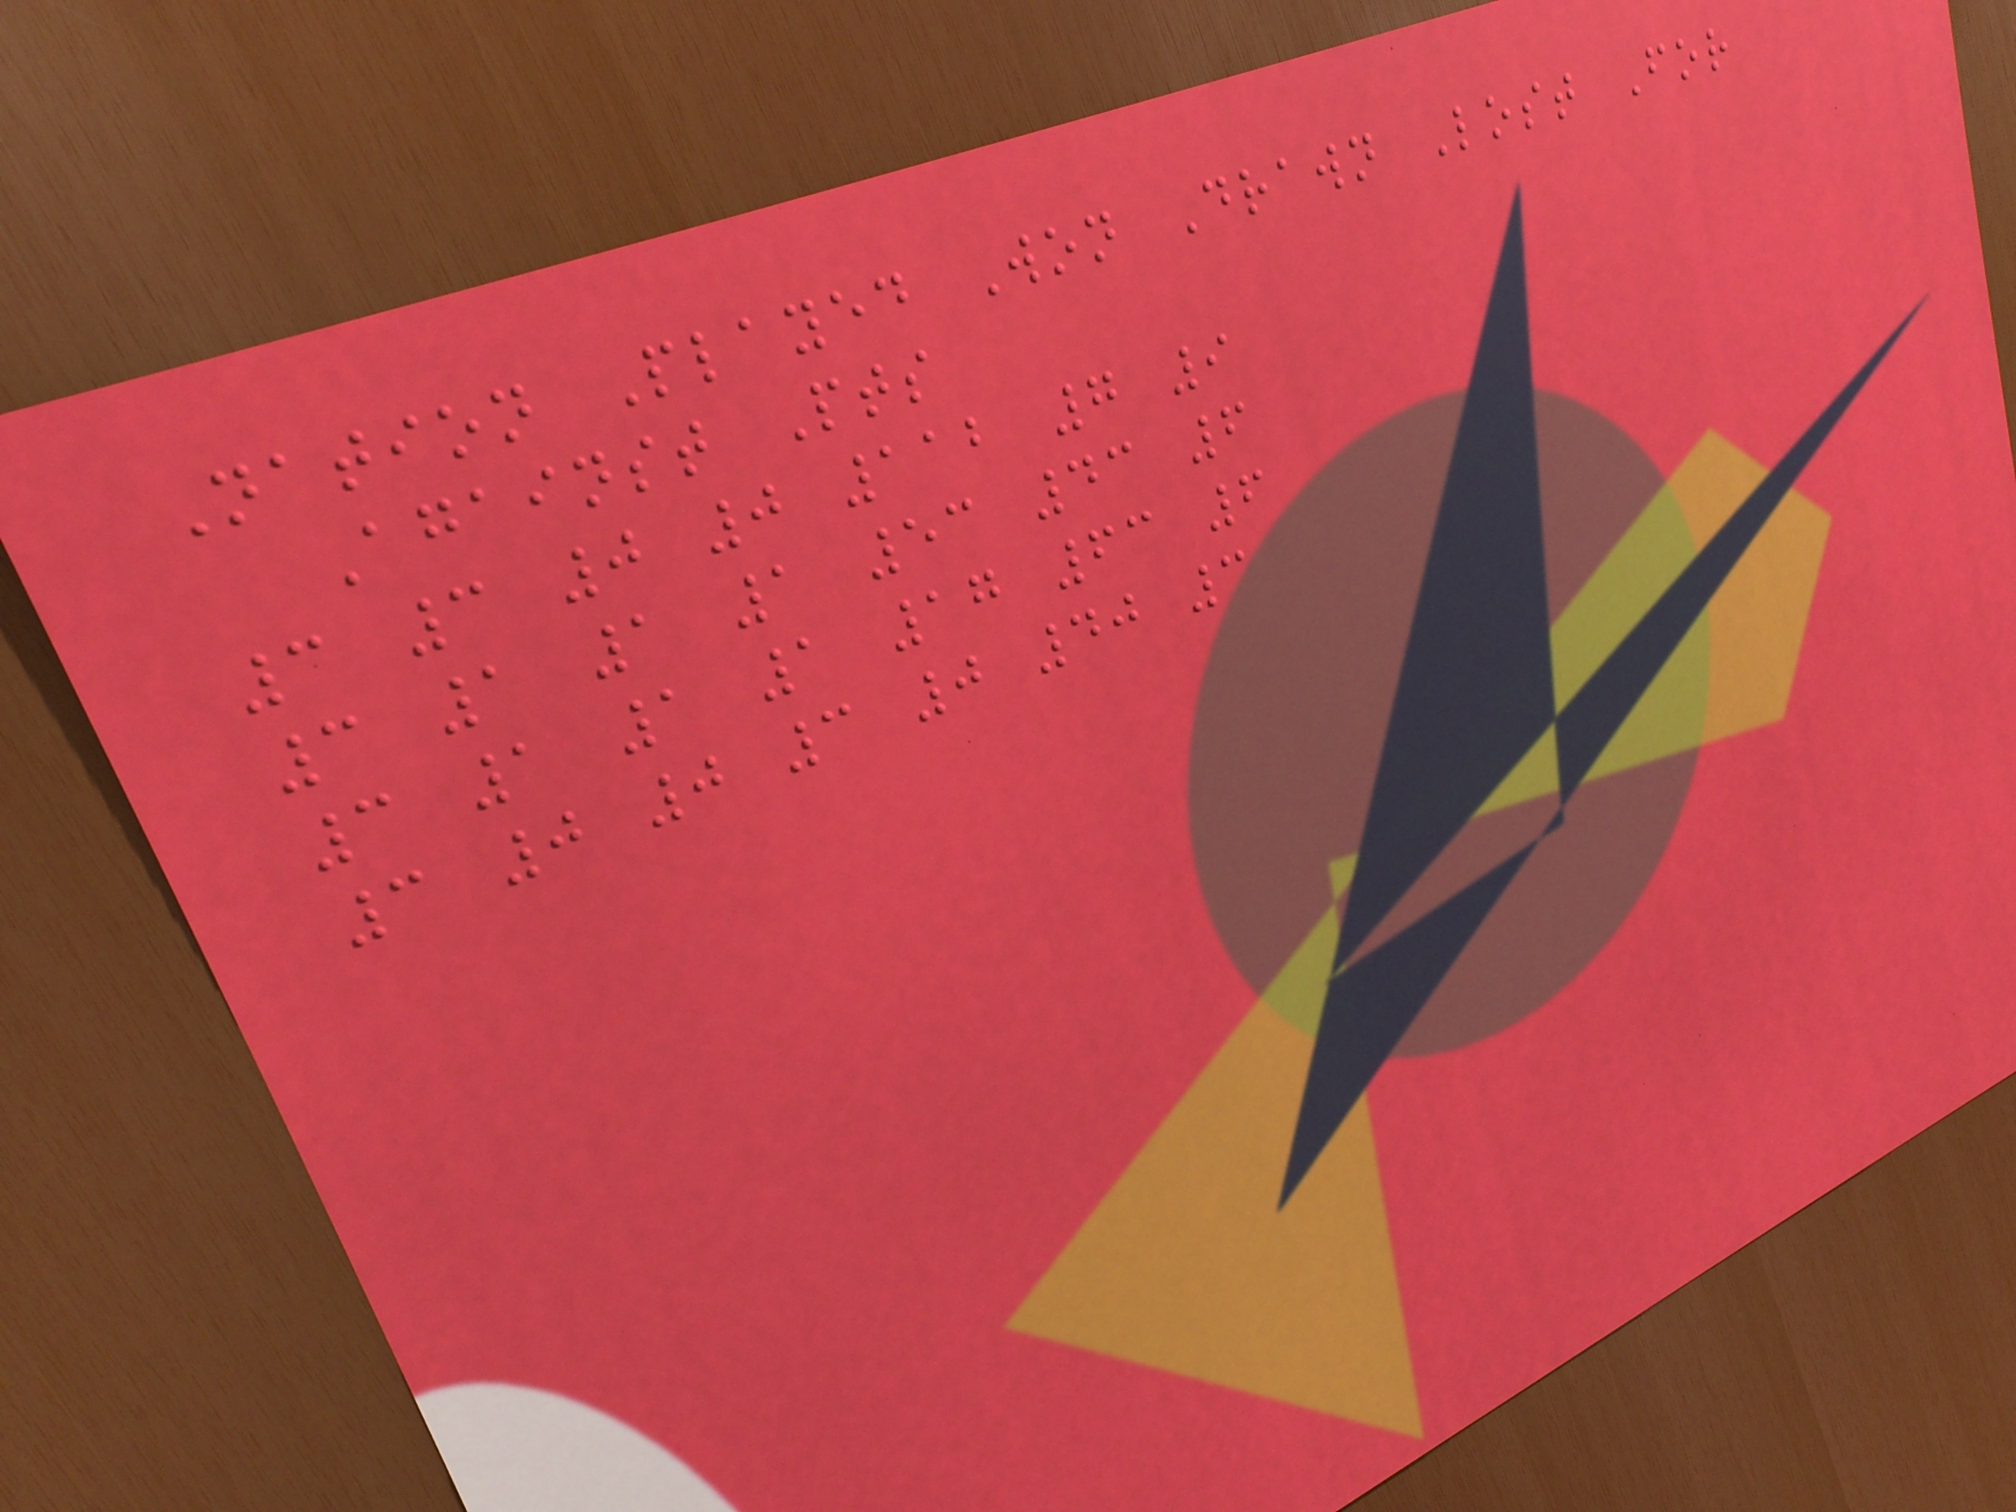Nation Played Won Drawn Lost For
Against Pts
3 3 0 0 112 7 9
3 1 1 1 53 43 6
3 1 1 1 17 63 6
3 0 0 3 0 40 3
